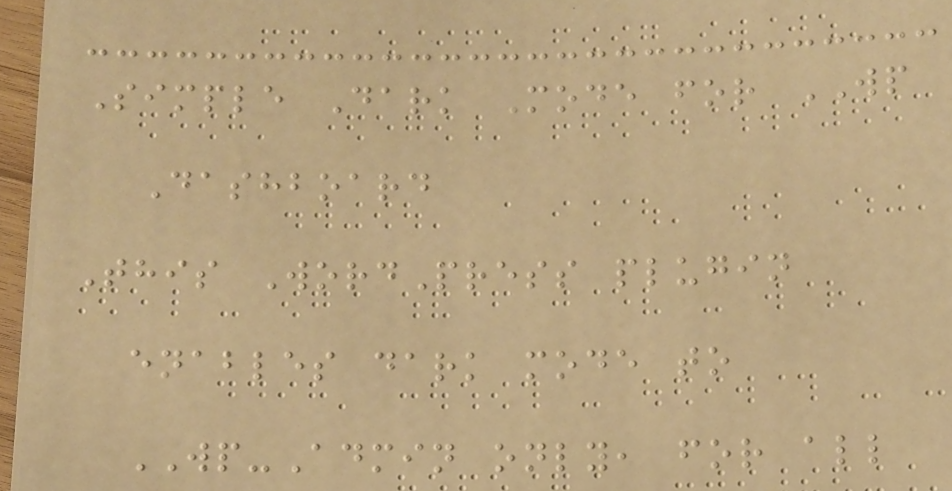Simple Dark Mode for WP
Dashboard
This WordPress plugin
enables dark mode to
WP-Admin only, for all
